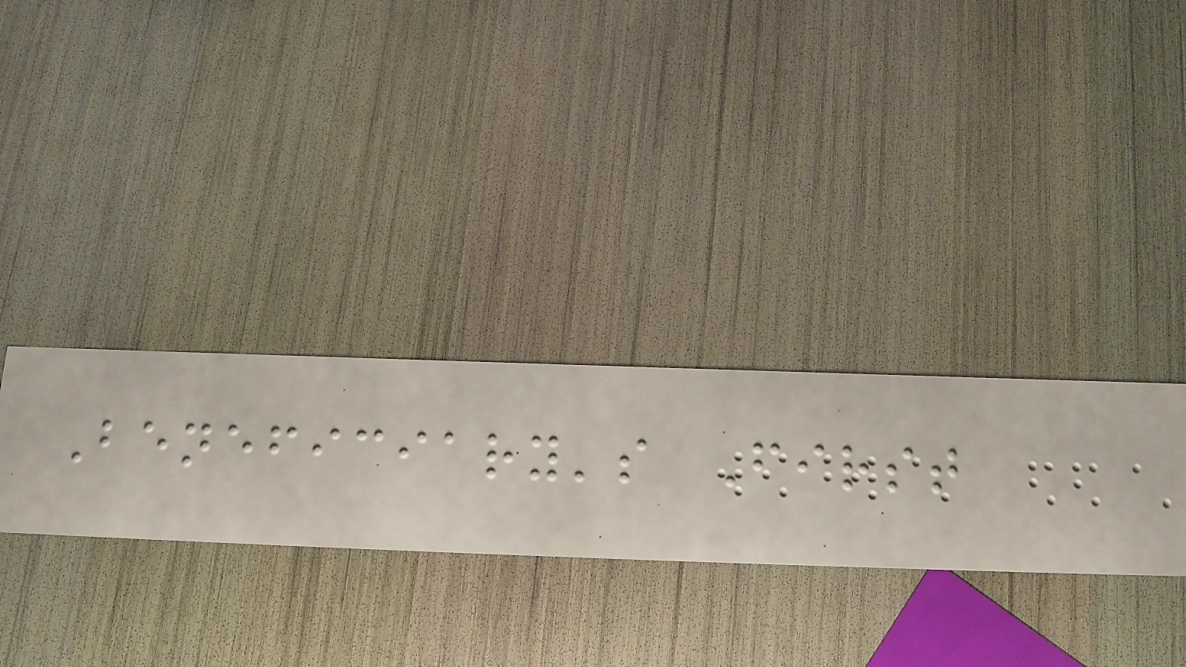Beneficiary's First
